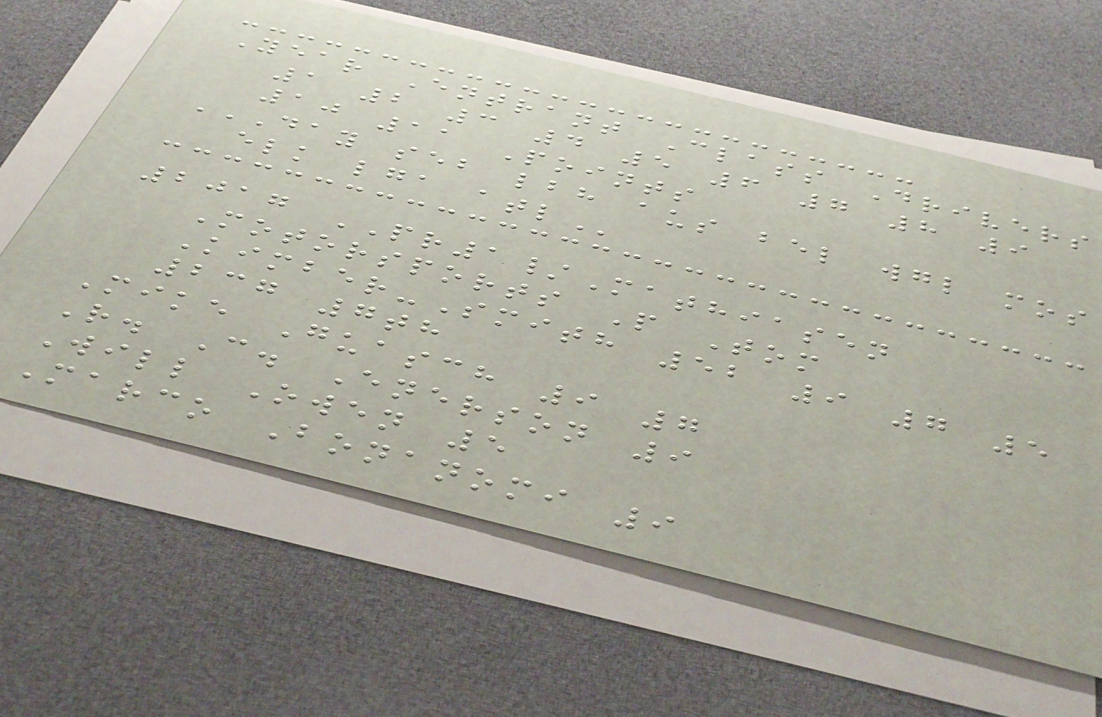Year Entrant Class Drivers
1 2 3 4 5 6 7 8 9
10 11 Points
DAY SEB LBH AUS BEL WGL MOS
ELK LGA ATL
2017 PR1/Mathiasen
Motorsports P Tom
Kimber-Smith 52 9 7 5
237 7th
Mike Guasch 9 7
R. C. Enerson 9
Will Owen 5
Marco Bonanomi 9
